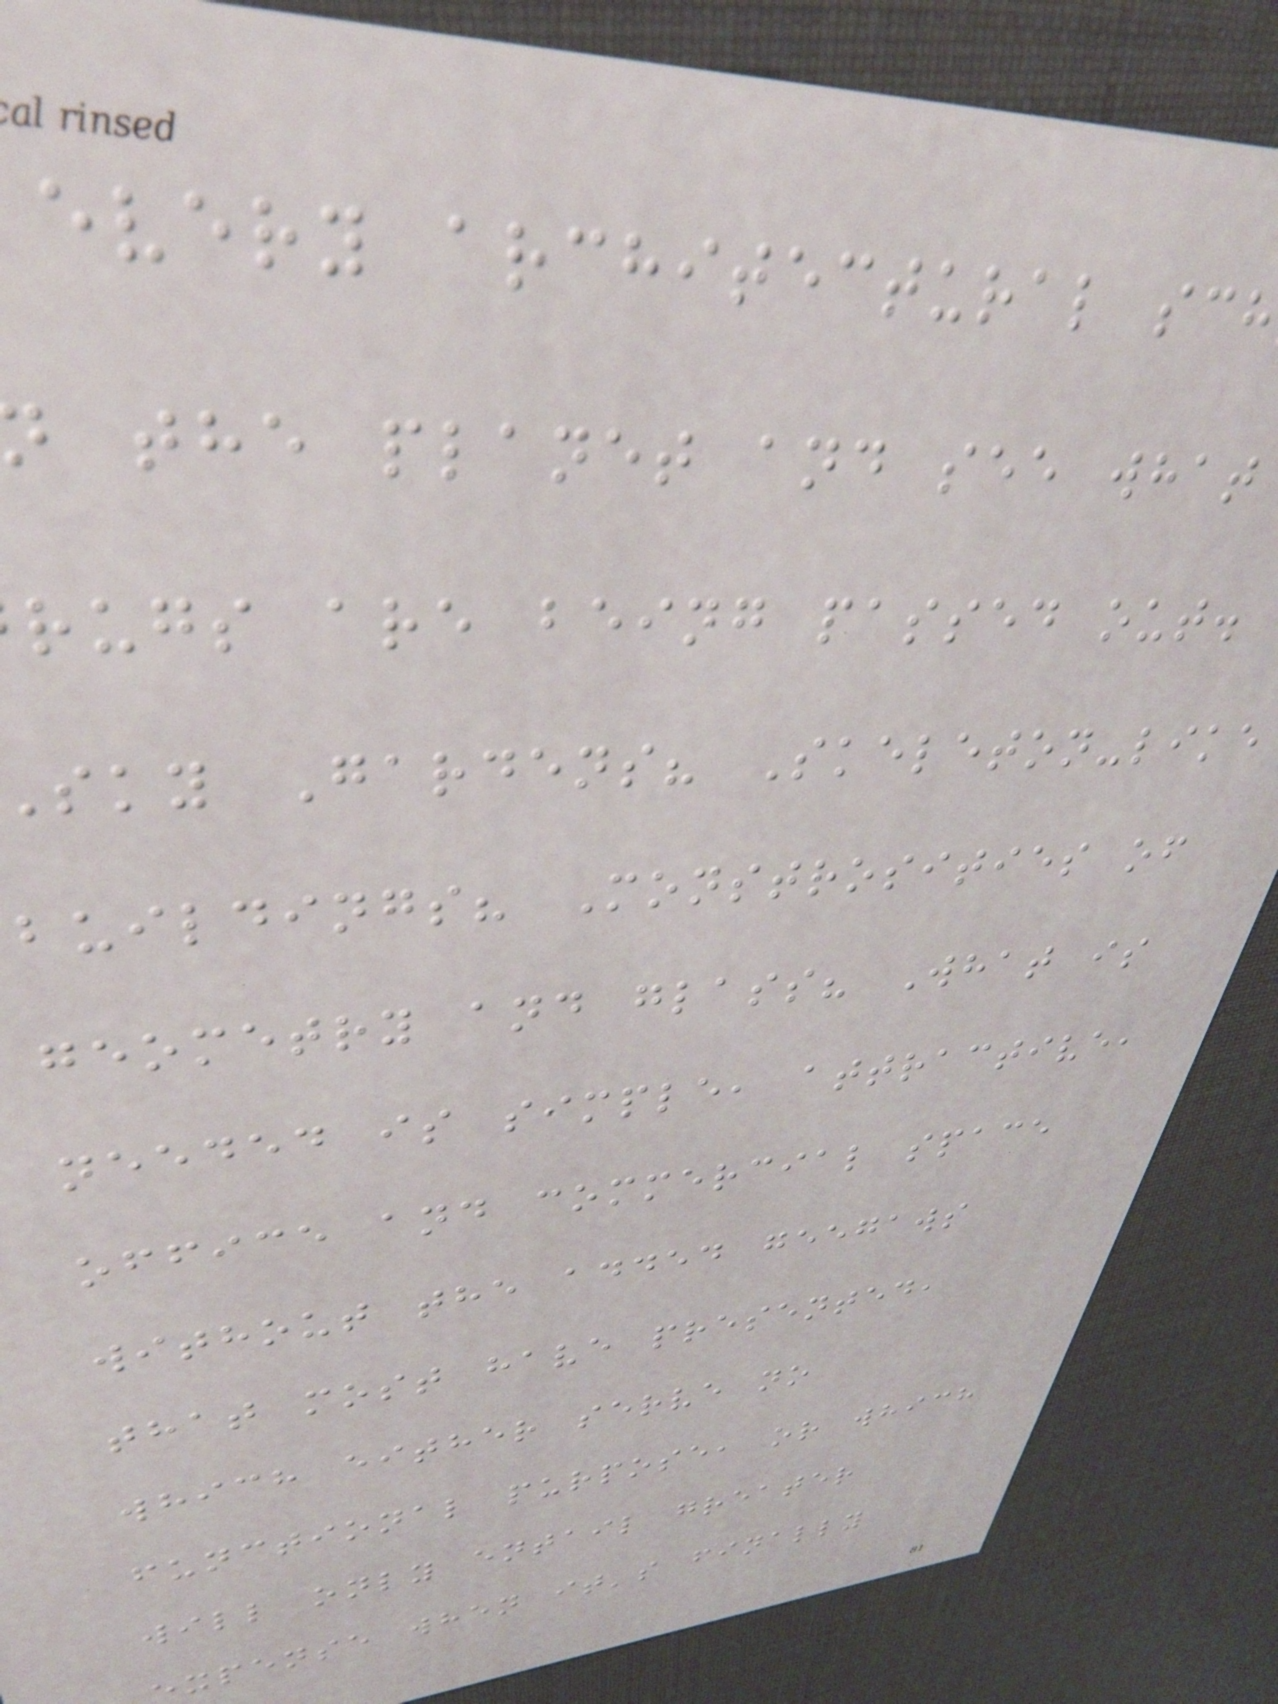every architectural sch
the planet and see what
rugs are being passed out.
sky Gardens? Skeleton-like
buildings? Monstrosities of
geometry and glass? What is
needed is simple, attractive,
office and commercial space
without the added geegaws
that most have presented,
which either serve no
functional purpose, or which
will only entail greater
xpense when it's finally
